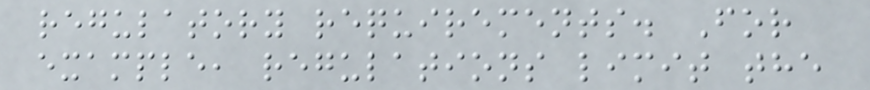regulatory requirements. For
example, regulations limit the
